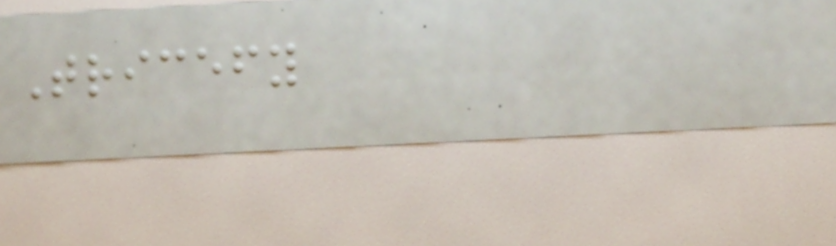Tricefy
